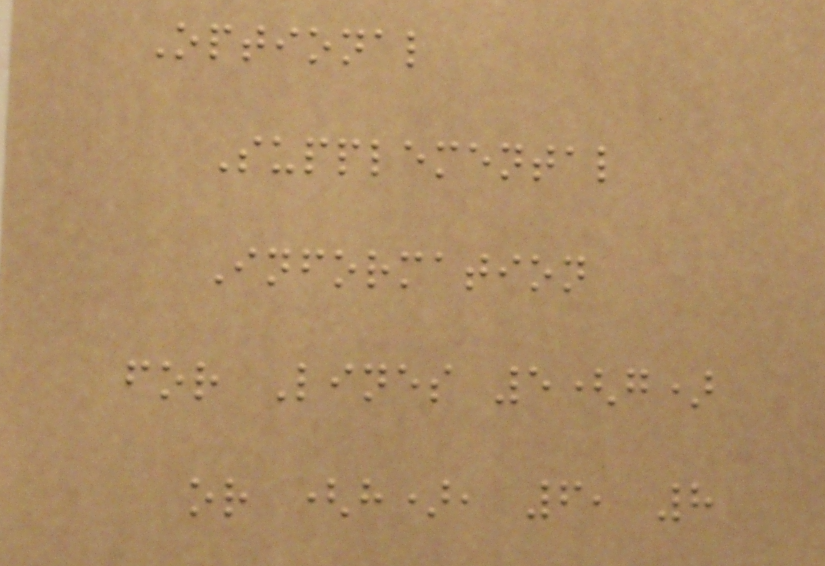Optional
Supplemental
Information
for Lines 5(g)
or (h), 6, 8
